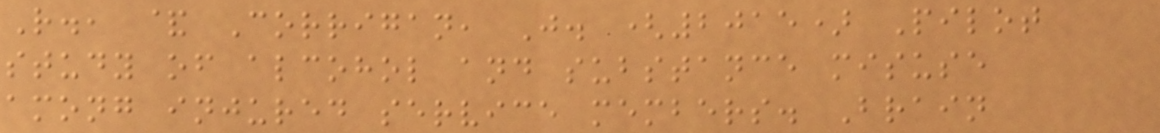R., & Corrigan, J. (2015) Pilot
study of alcohol and substance misuse
among injured service members. Brain
